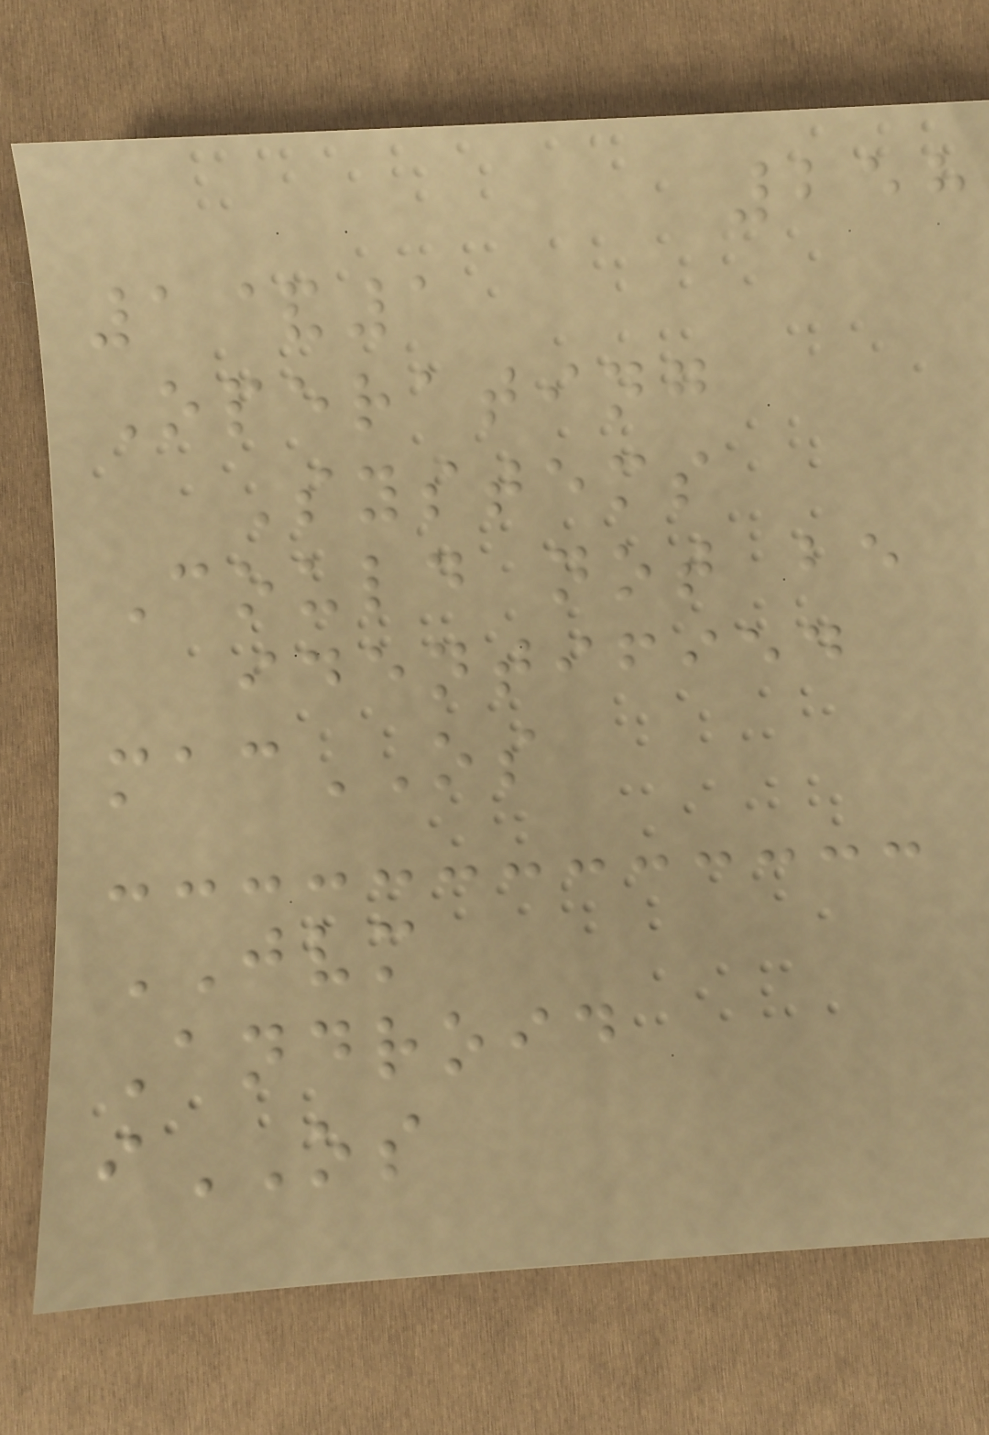258
1&1
Operating
Systems
Could not be
identified
macOS
JVM
Android
iOS
